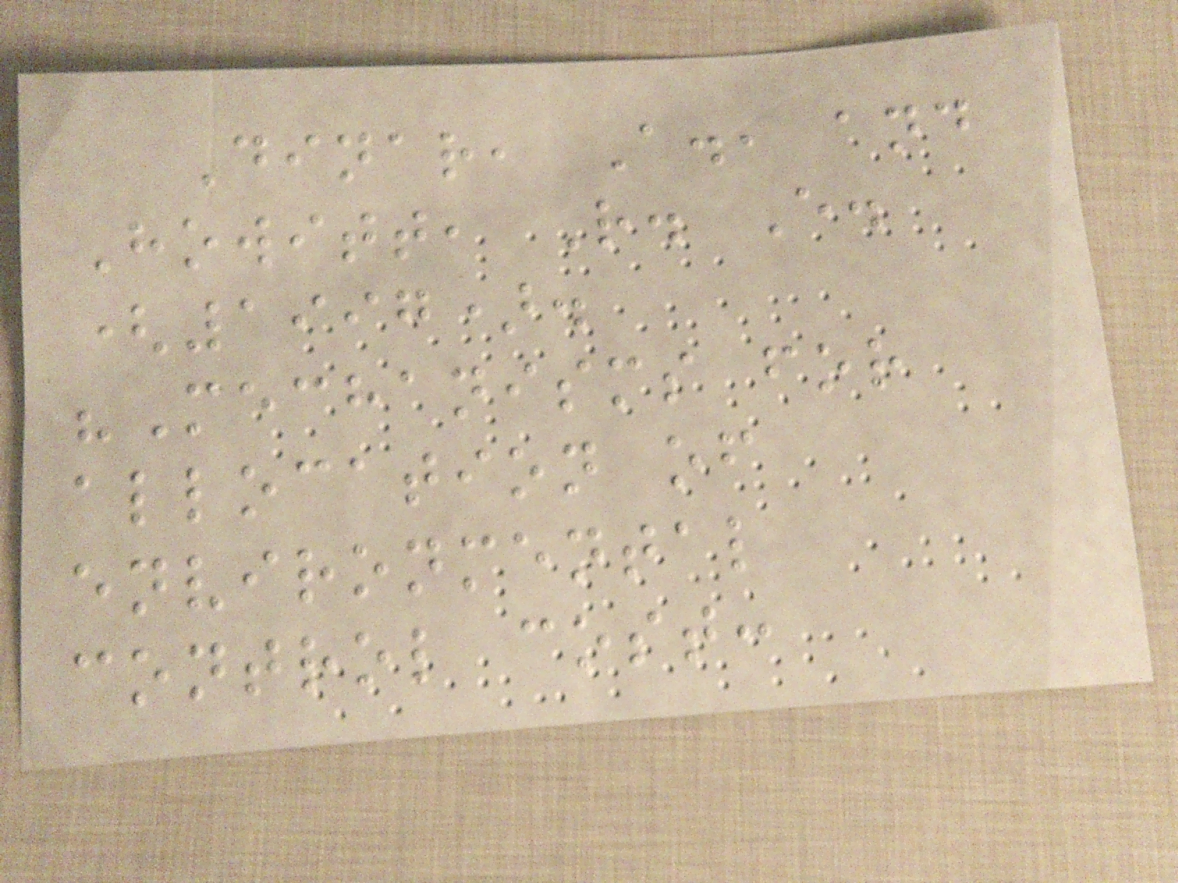Dinar, A., and
Howitt, R. E.
(1997).
"Mechanisms for
allocation of
environmental
control cost:
